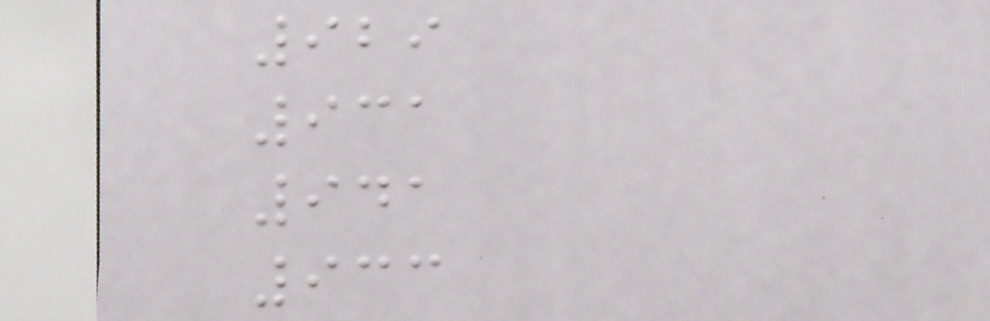929
931
941
933
